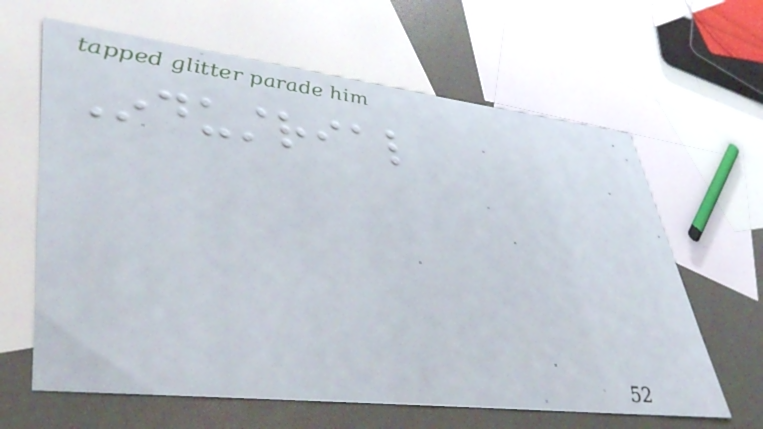Industrial
